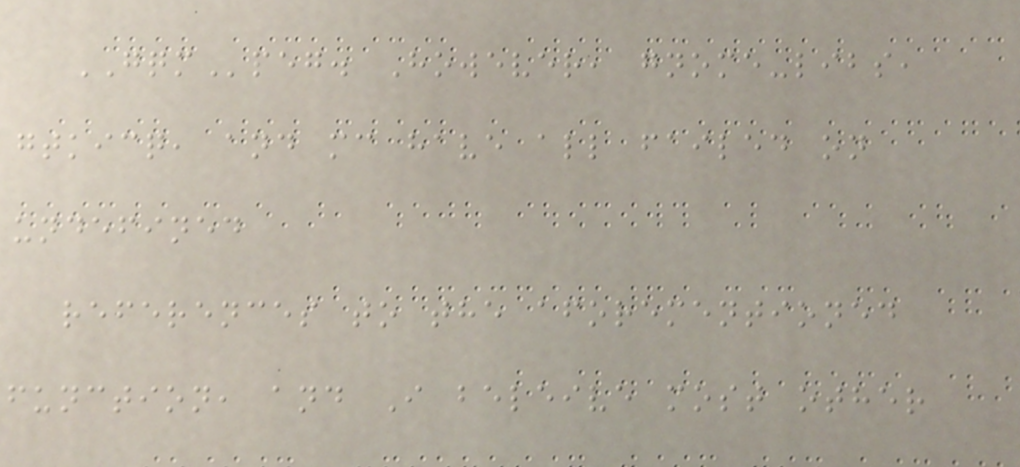GQMpeg. However, gnome-libs,
gtkicq, and mc have all failed on
undefined
references to the aforementioned
function, and I beleive most other
